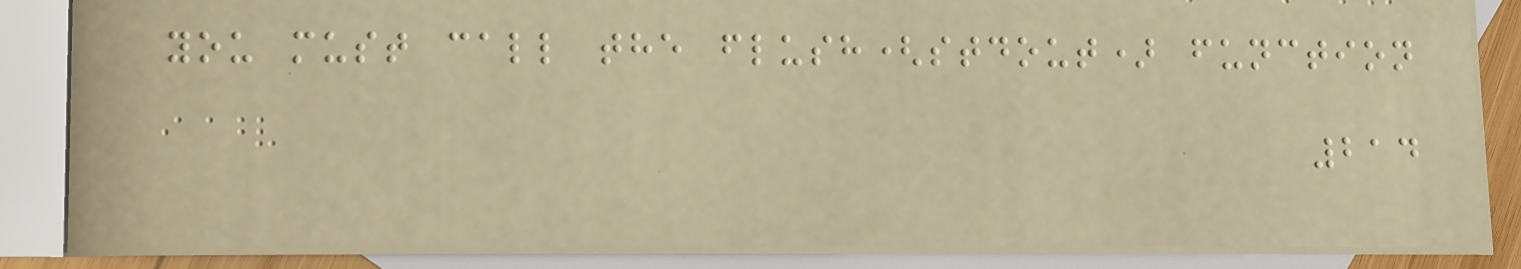you must call the flush(stdout) function
214
